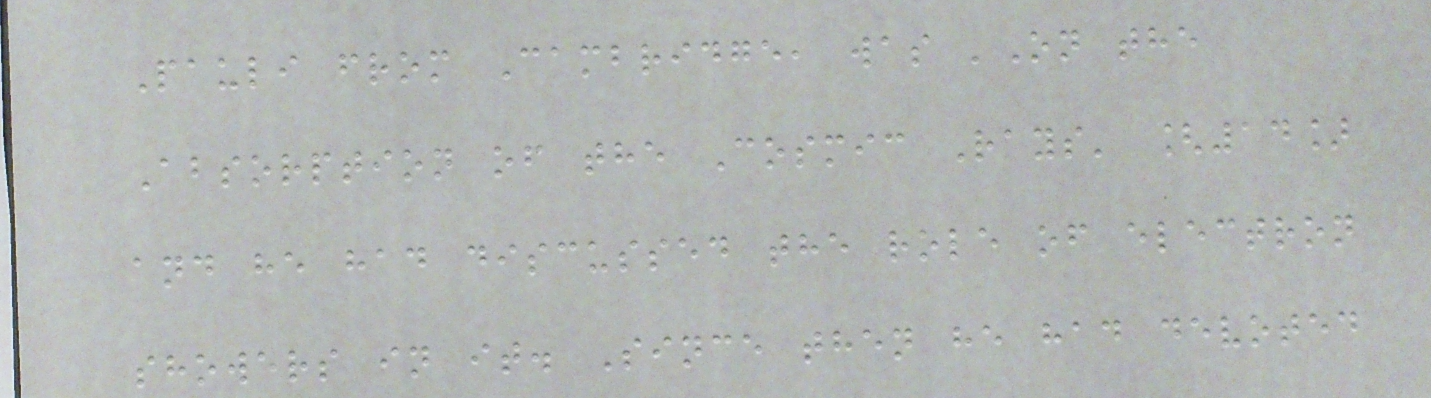Pauli from Cambridge, was 'On the
Absorption of the Cosmic Rays' [14]
and he had discussed the role of electron
showers in it. Since then he had devoted
